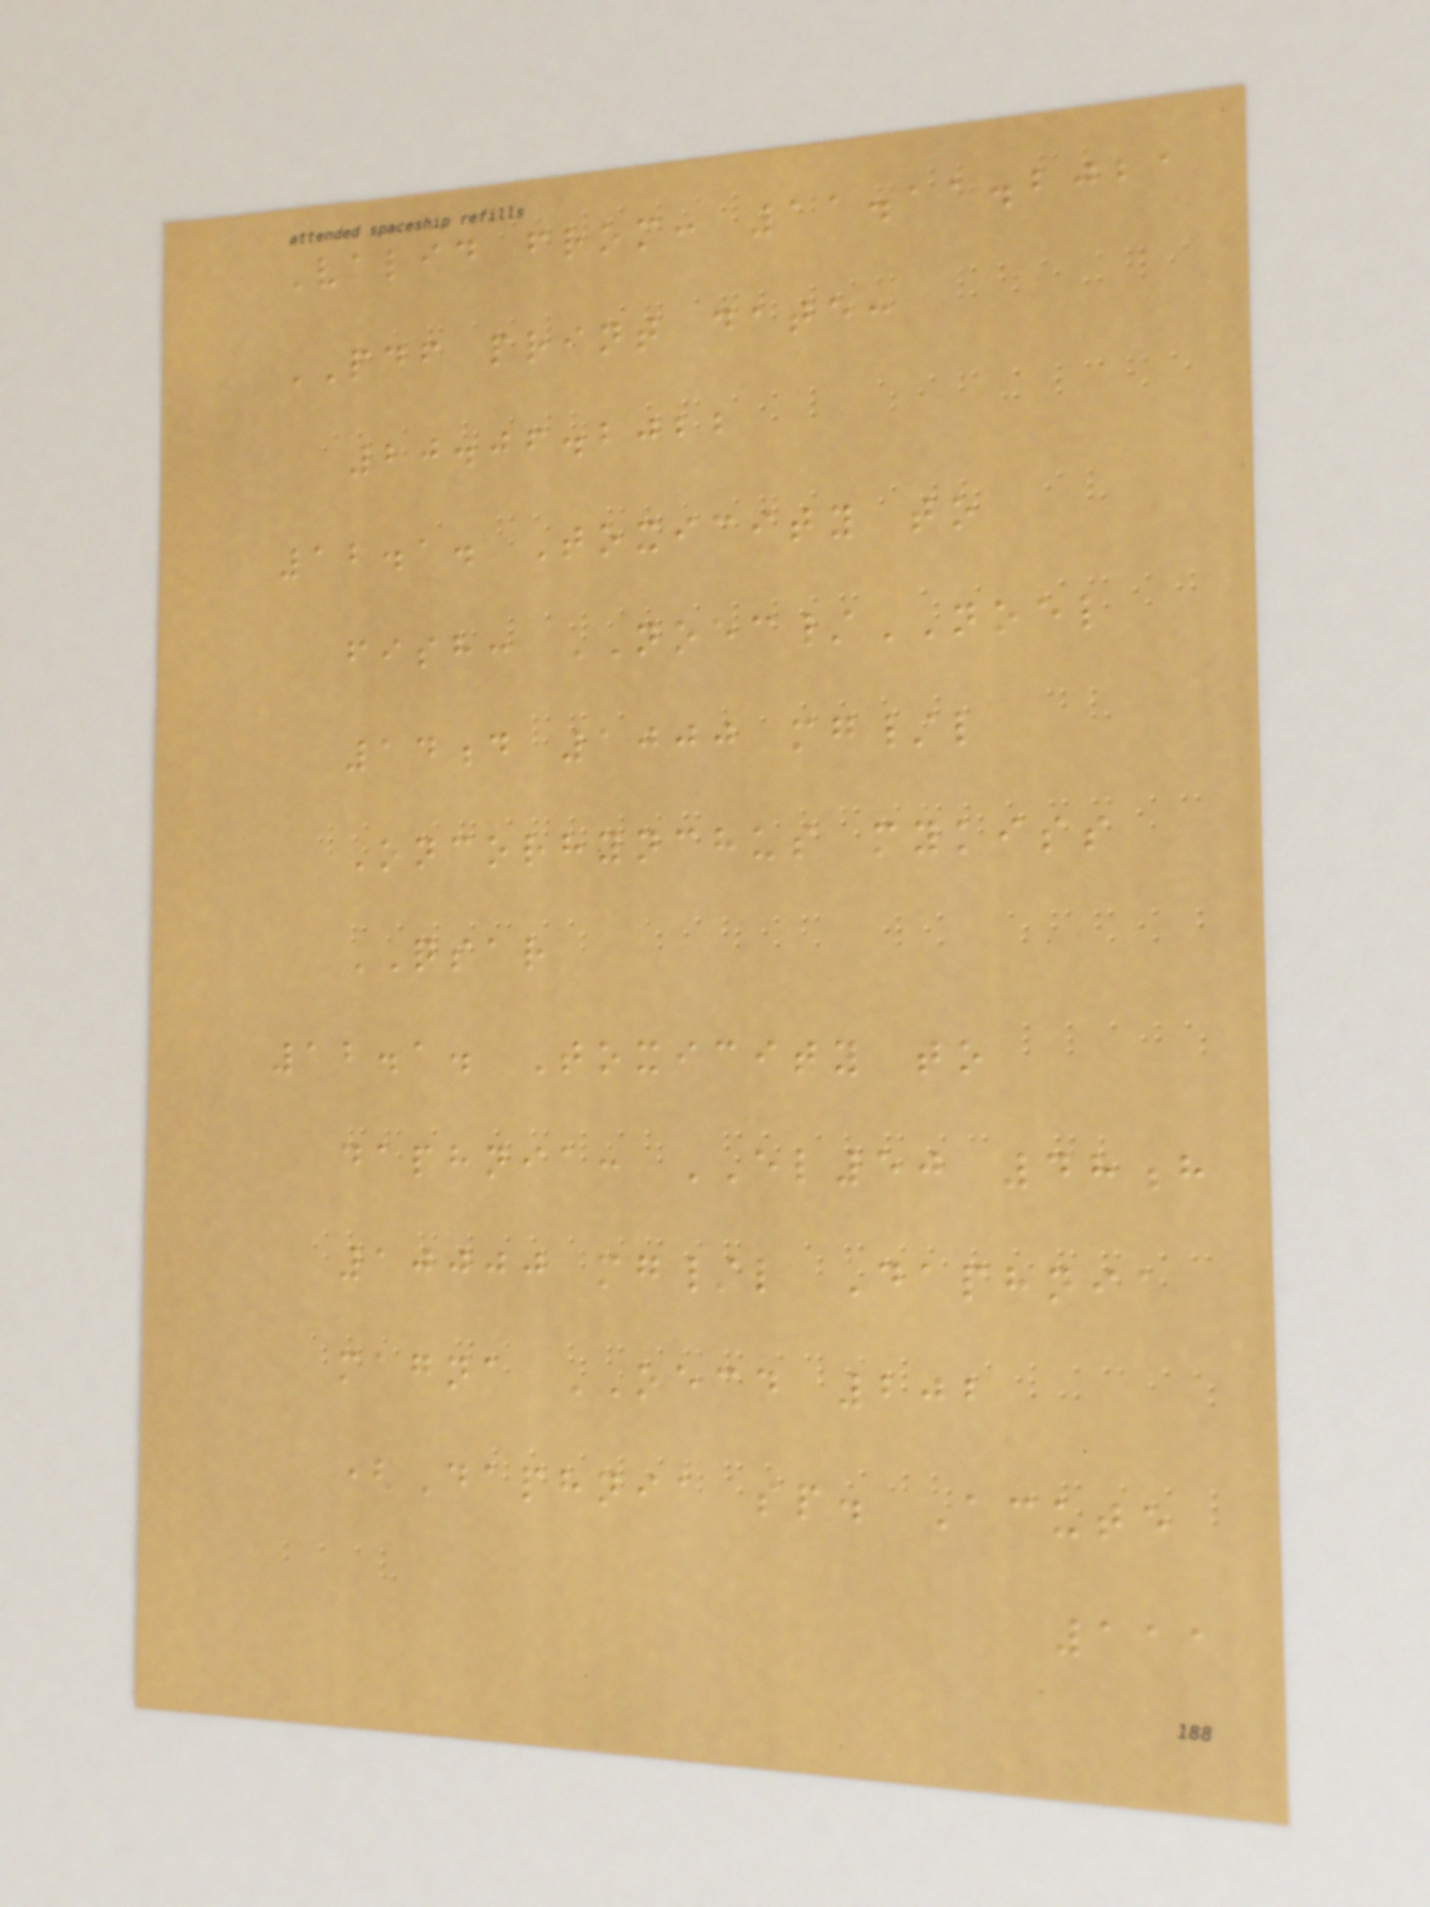Valid from: 11.11.2021
PDF print date:
20.06.2022
12.1. Toxicity to
fish: NOEC/NOEL
14d 1000 mg/l
Oncorhynchus mykiss
QSAR
12.1. Toxicity to
daphnia: EL50 48h
10000 mg/l Daphnia
magna OECD 202
(Daphnia sp. Acute
111
